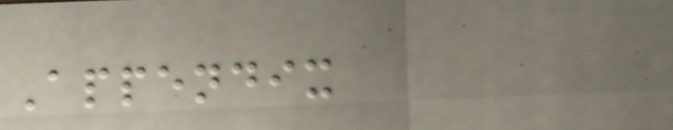Appendix
